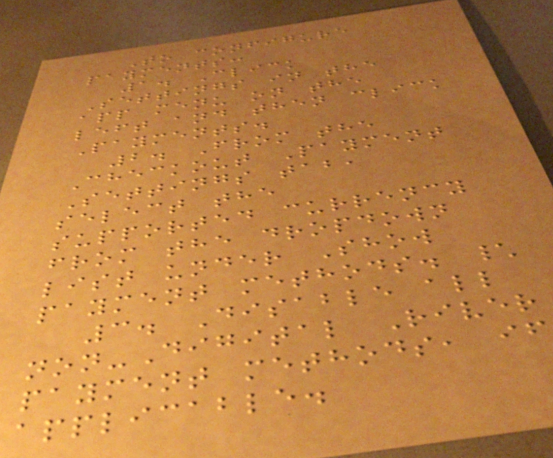To configure
payments:
1. Click
Settings in the
app menu on the
left and then click
Payments.
2. From the
Checkout Payment
Settings tab,
select the
supported currency
from the dropdown
list under Show
payment methods. \
3. Disable all
non-Digital River
payment methods, if
applicable.
